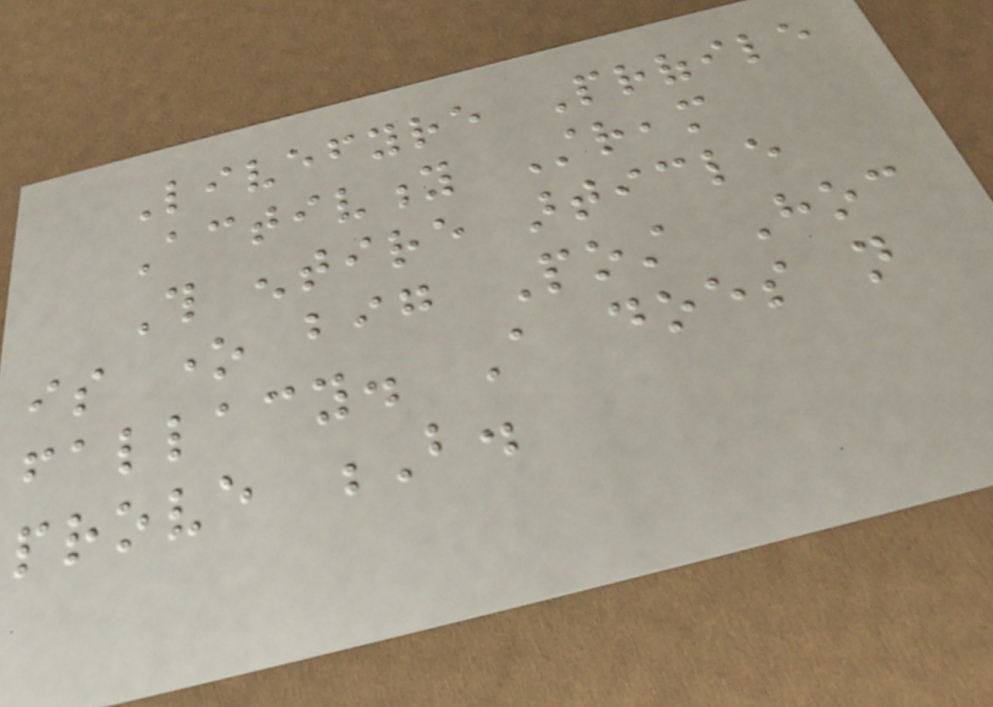Livefyre Profile
Activity Stream
This entire article
is one big Post Hoc
fallacy. A does not
prove B.
